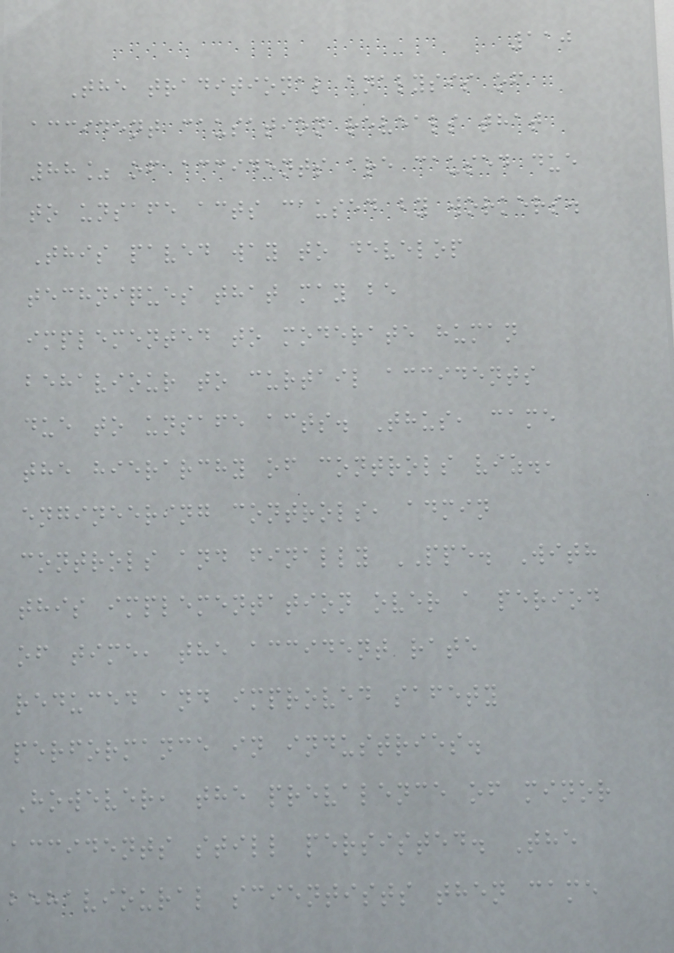110
The traditional analysis of
accident causation reveals that
88% of accidents are caused due
to unsafe acts caused by workers.
This paved way to develop
techniques that may be
implemented to moderate human
behaviour to curtail accidents
due to unsafe acts. Thus, came
the hierarchy of controls viz.,
engineering controls, admin
controls and finally PPE. With
this implementation over a period
of time, the accident rate
reduced and improved safety
performance in industries.
However, the prevalence of minor
accidents still persisted. The
behavioural scientists then came
